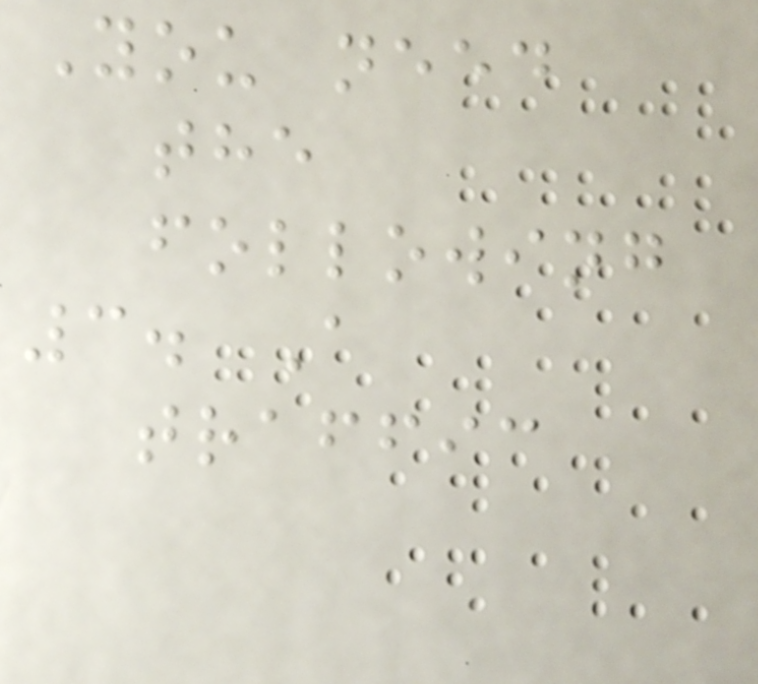You need
the
following
3. A
traffic
